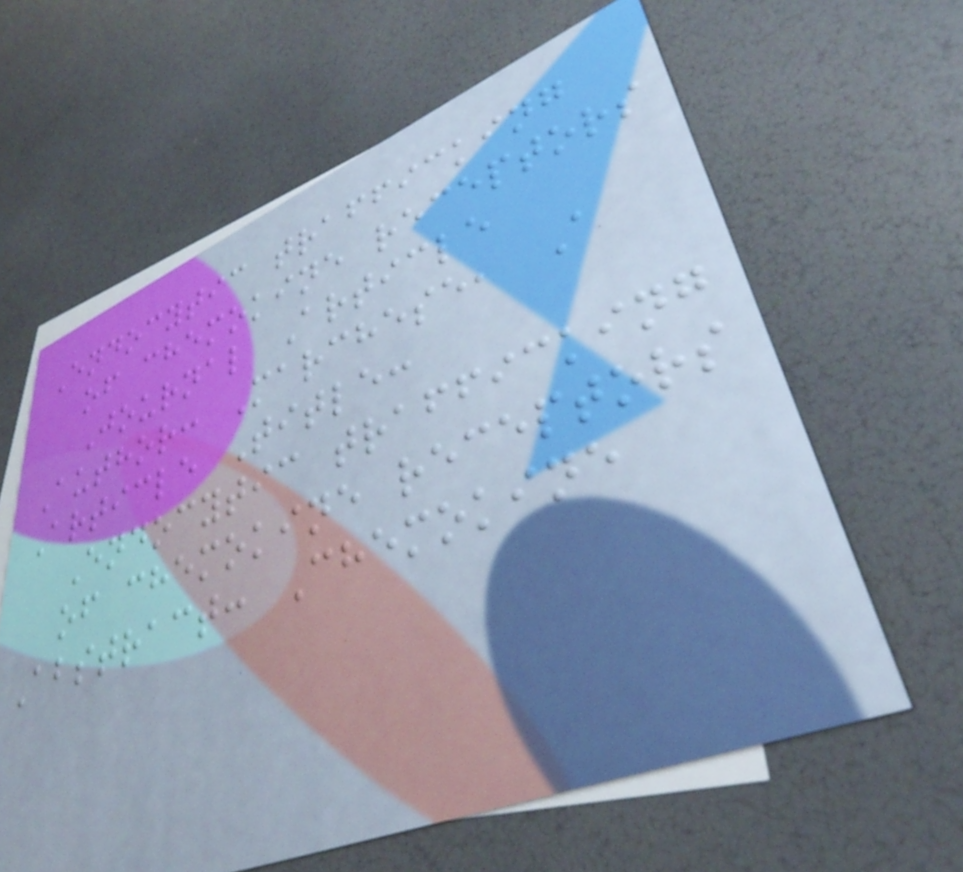Endocytic trafficking
of chemokine receptors
Journal Article
Author: Marchese, A
Article Title:
Endocytic trafficking
of chemokine receptors
Abstract: Chemokine
